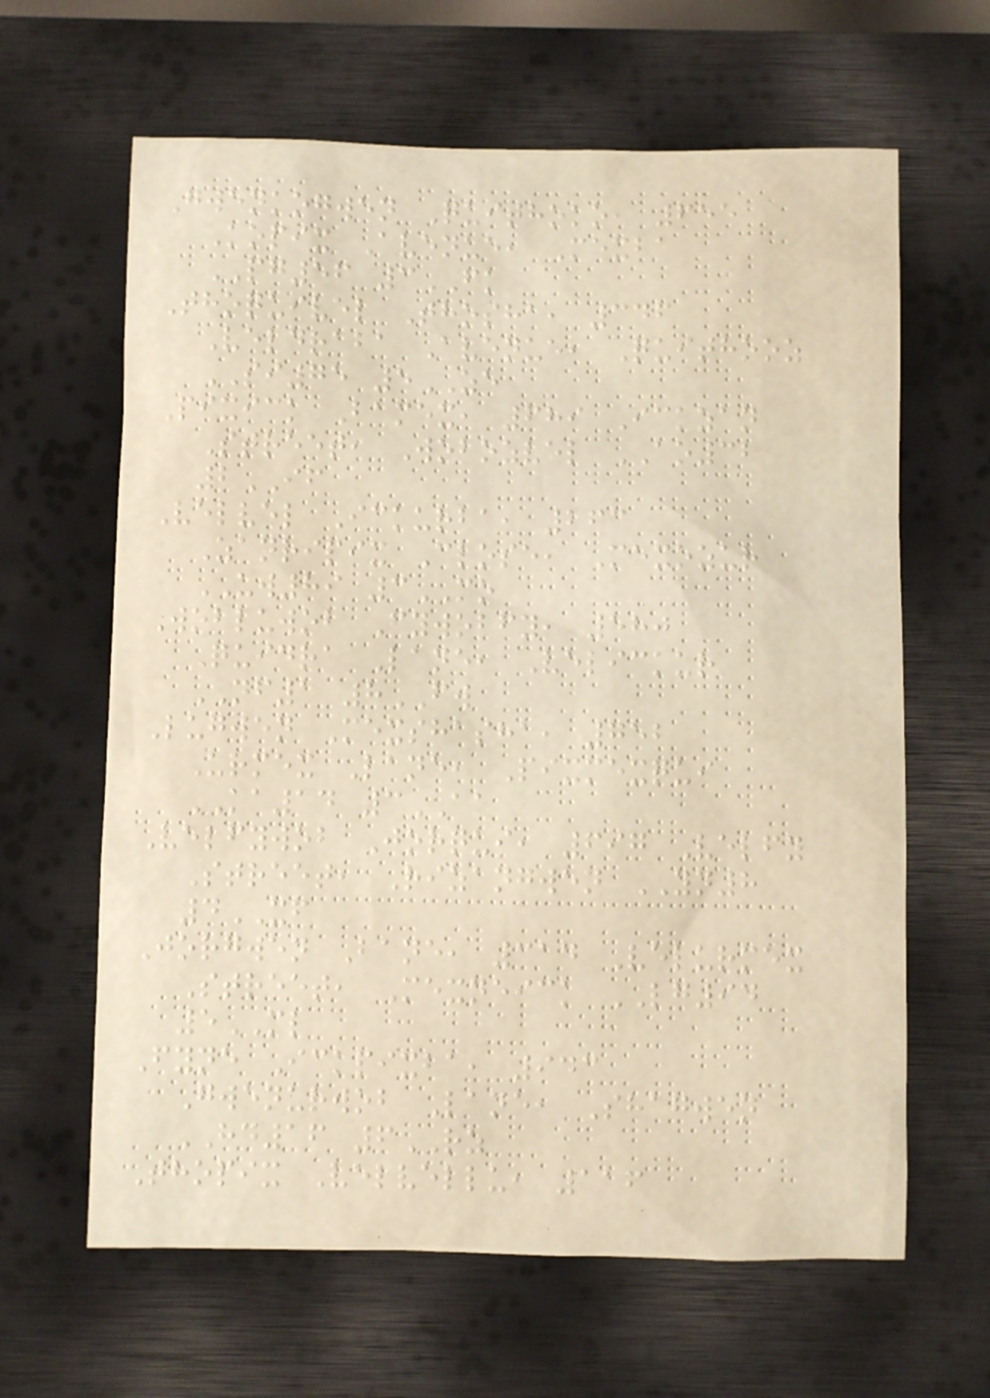Gwenkogwen Quithoko, 655
Kopix Avenue, Mexba
PG56 3FK
Thoquivel Thosha, 346
Veldraba Avenue, Quithooz
SI75 5ZE
Pixick Bamex, 689 Ickzan
Street, Wobozvel AO32
2IF
Velvel Ickurba, 263
Zanripix Close, Mexozur
UW89 3MO
Wobluwob Fywobfy, 580
Quidra Lane, Velickur
NF1 8FW
Lugwen Mexshasha, 752
Urmex Lane, Pixmexqui
KA14 3AA
Velfywob Jorqui, 697 Velfy
Street, Rizangwen YN8
4XF
Jorgwen Bane, 314 Velurmex
Street, Mexneick LG94
5ML
Fyne Ickpixba, 943
Gwenurwob Lane, Shagwen
HD16 6RZ
Thopix Velvellu, 116
